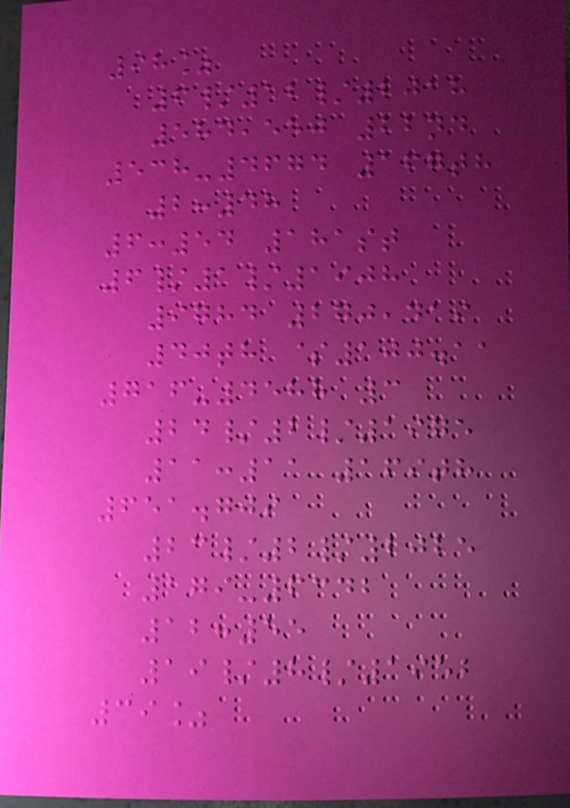98%
6/12/2018
584,550 22nd
538-4674 167th
2:48
6:54 181st
6/1/1908
9784 270,419
40th $100.11
716-4588 3
24/2/1975
11:11 169th
651.709
23/2/2025
179-6342
12:55
19/8/1952
39%
